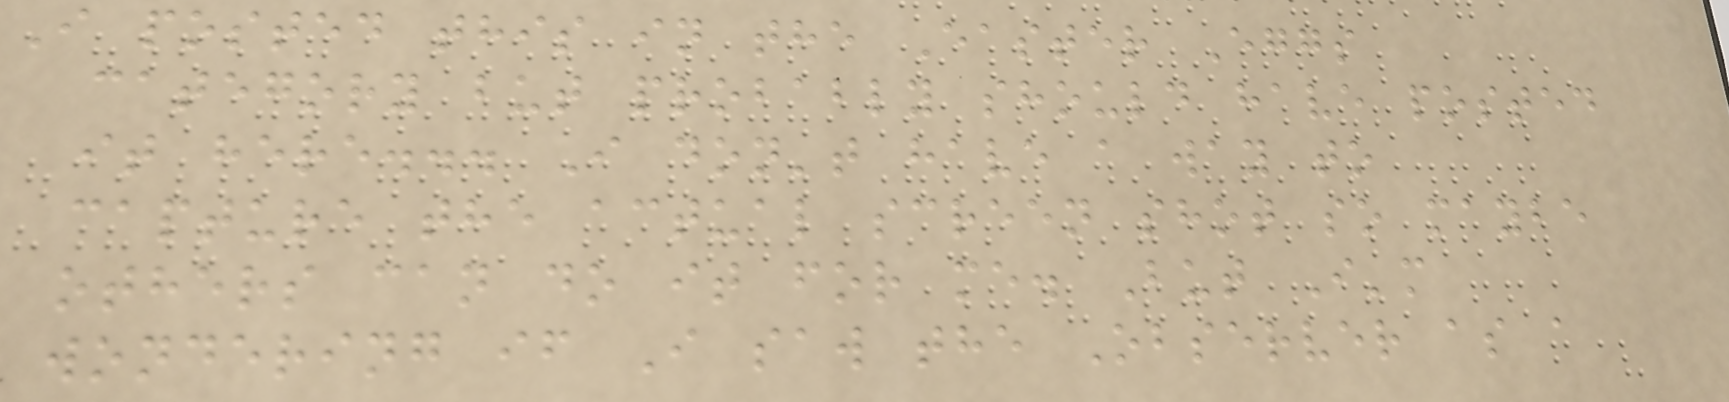I posted this in the Easter Eggs
category but probably should have posted
it here... I don't have a way to
capture the actual screen shot so maybe
others can do it for me. But I'm
wondering if I saw the Observer as a
